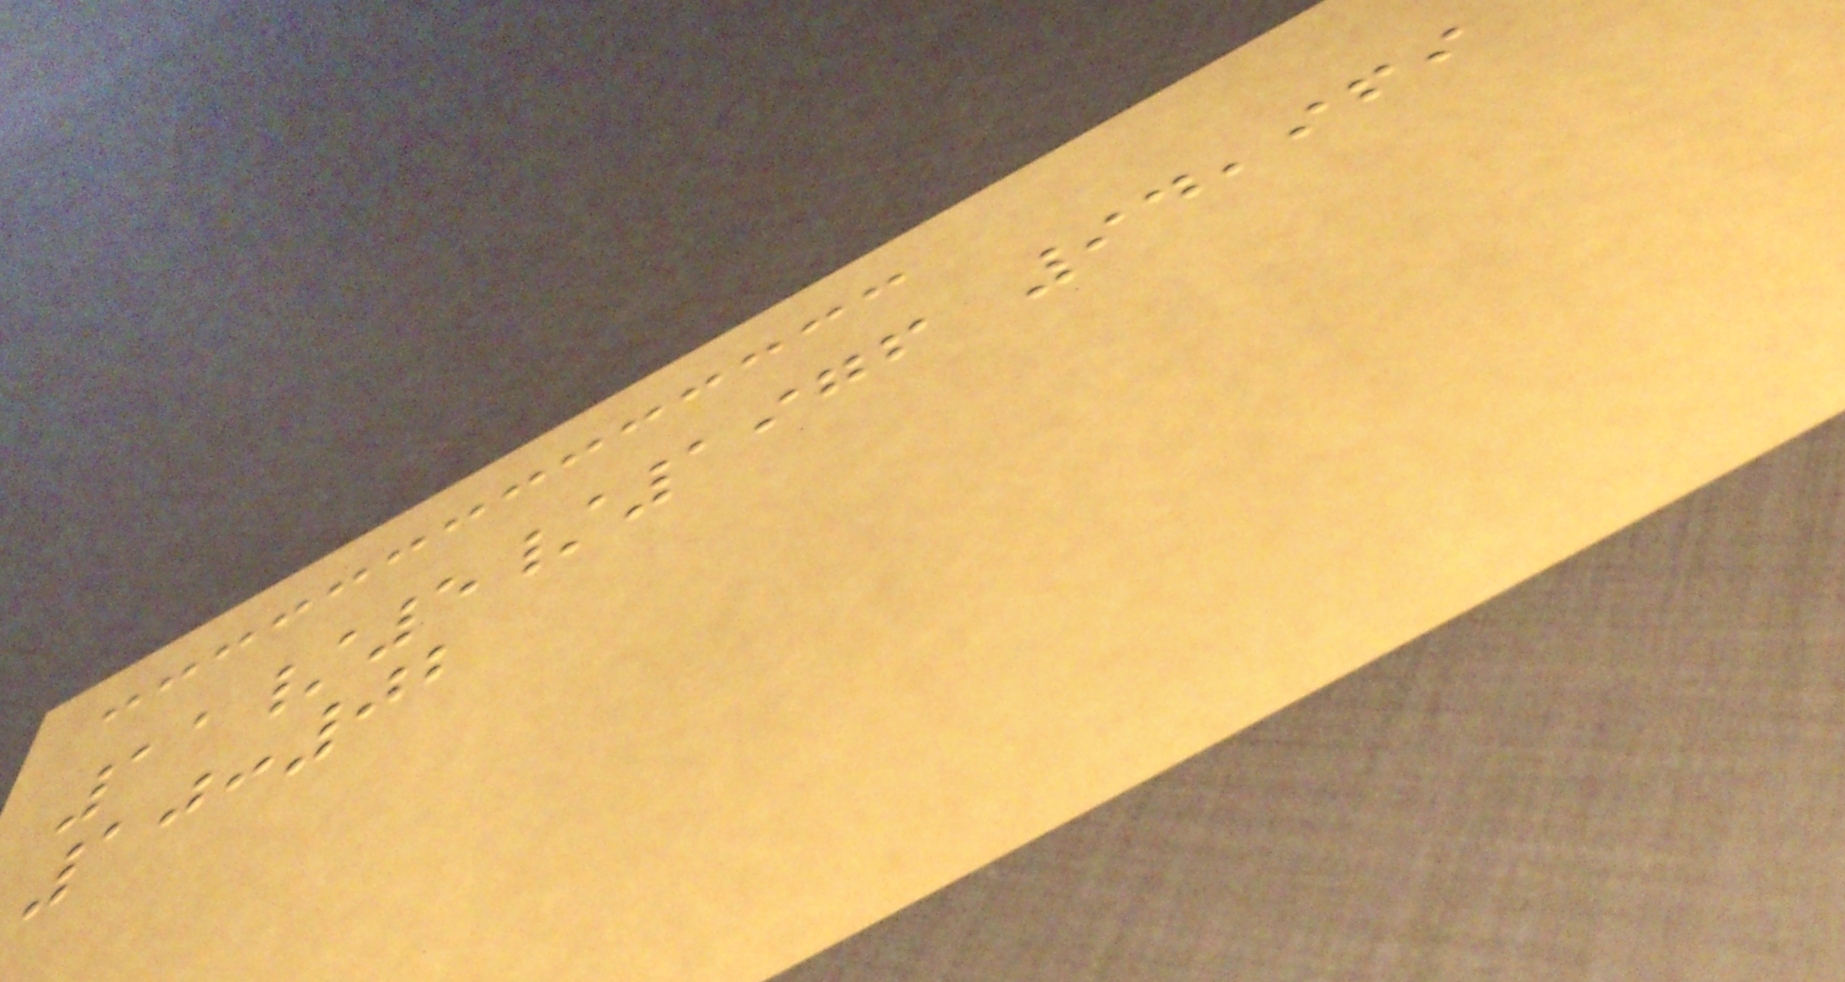11/5/1976 94,969
10:02
